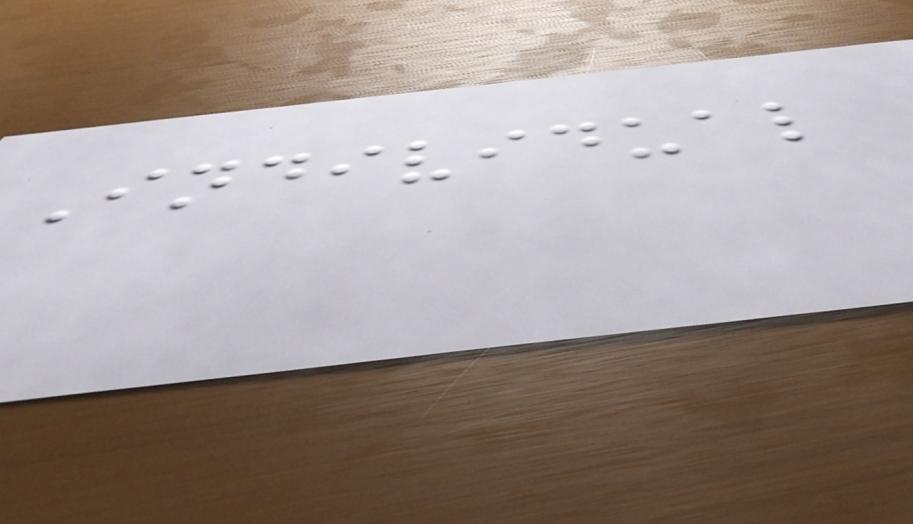Individual
